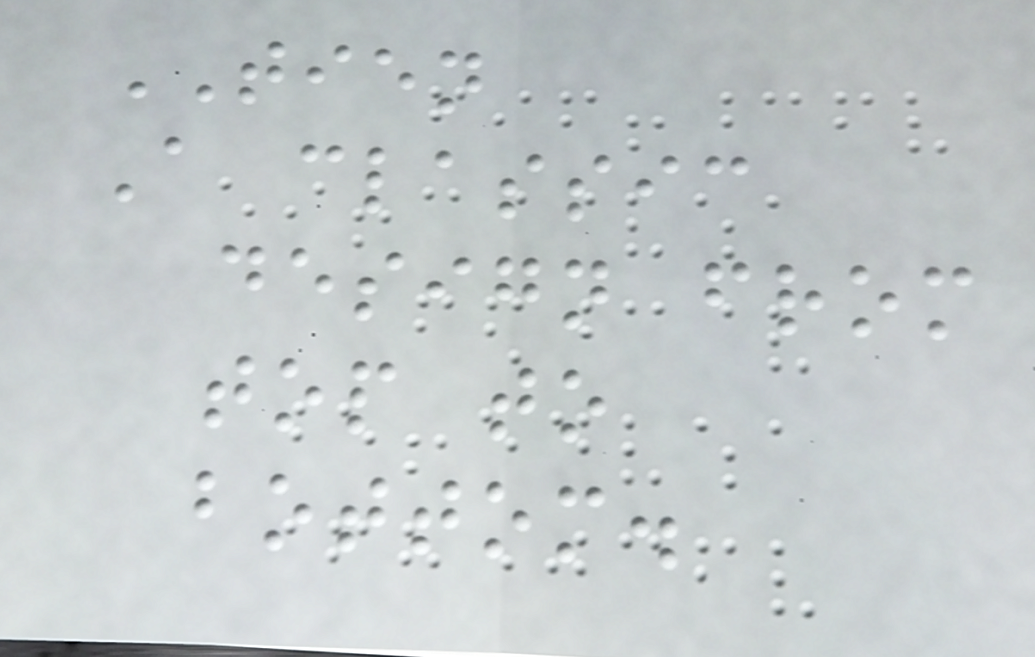TIEN
A classic
design from
top to
bottom.
